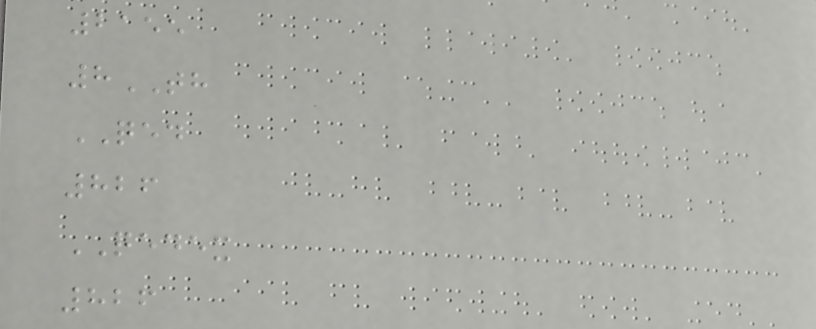2155
8TH
QED
826
QEDEX
826
